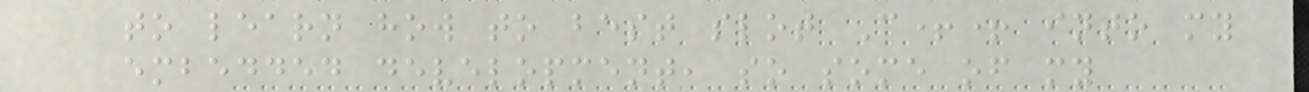to learn how to best slot C++ into my
embedded development, so some of my
